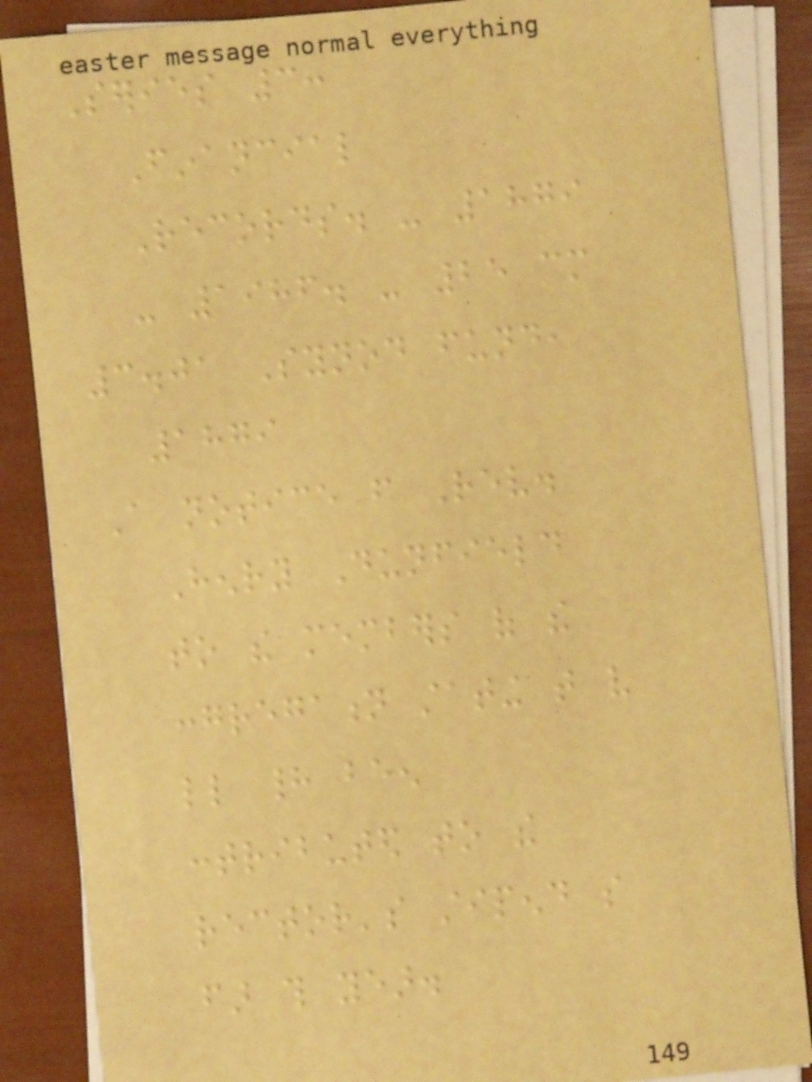Series 3:
Financial
Records. - 1879
- 1986. - 25 cm
3.01 Synod fund,
1879
A notice from Rev.
Henry Dunfield
to the members of the
congregation stating that very
little had been
contributed to the
rector's stipend so
far this year.
